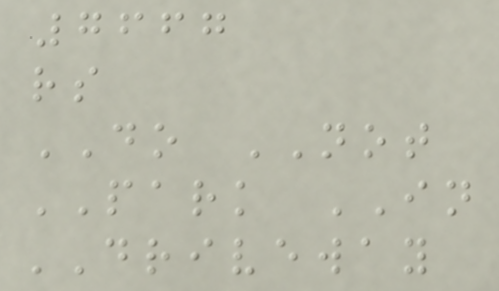7667
rs
DO NOT
PARK IN
DRIVEWAY
